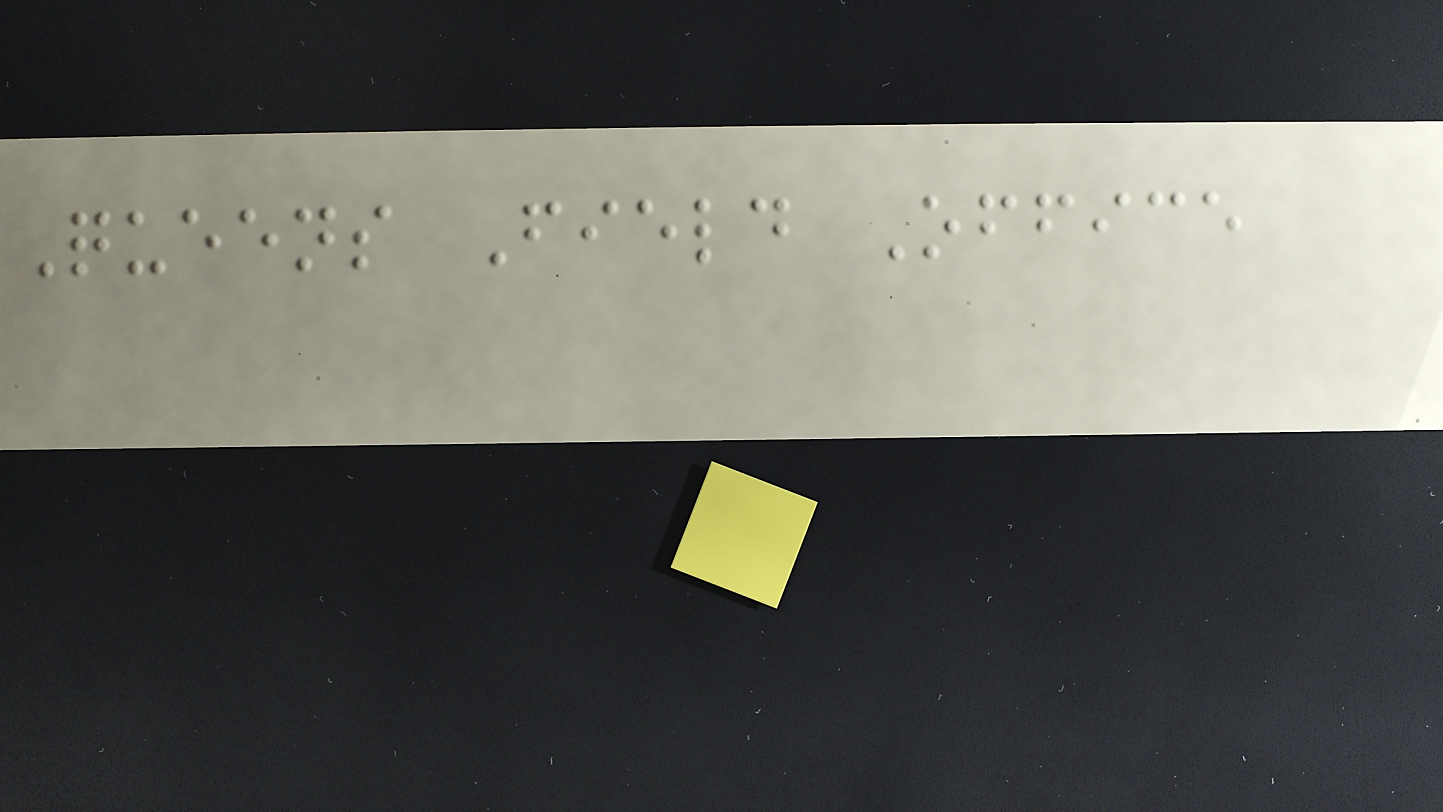Queens Field Office
